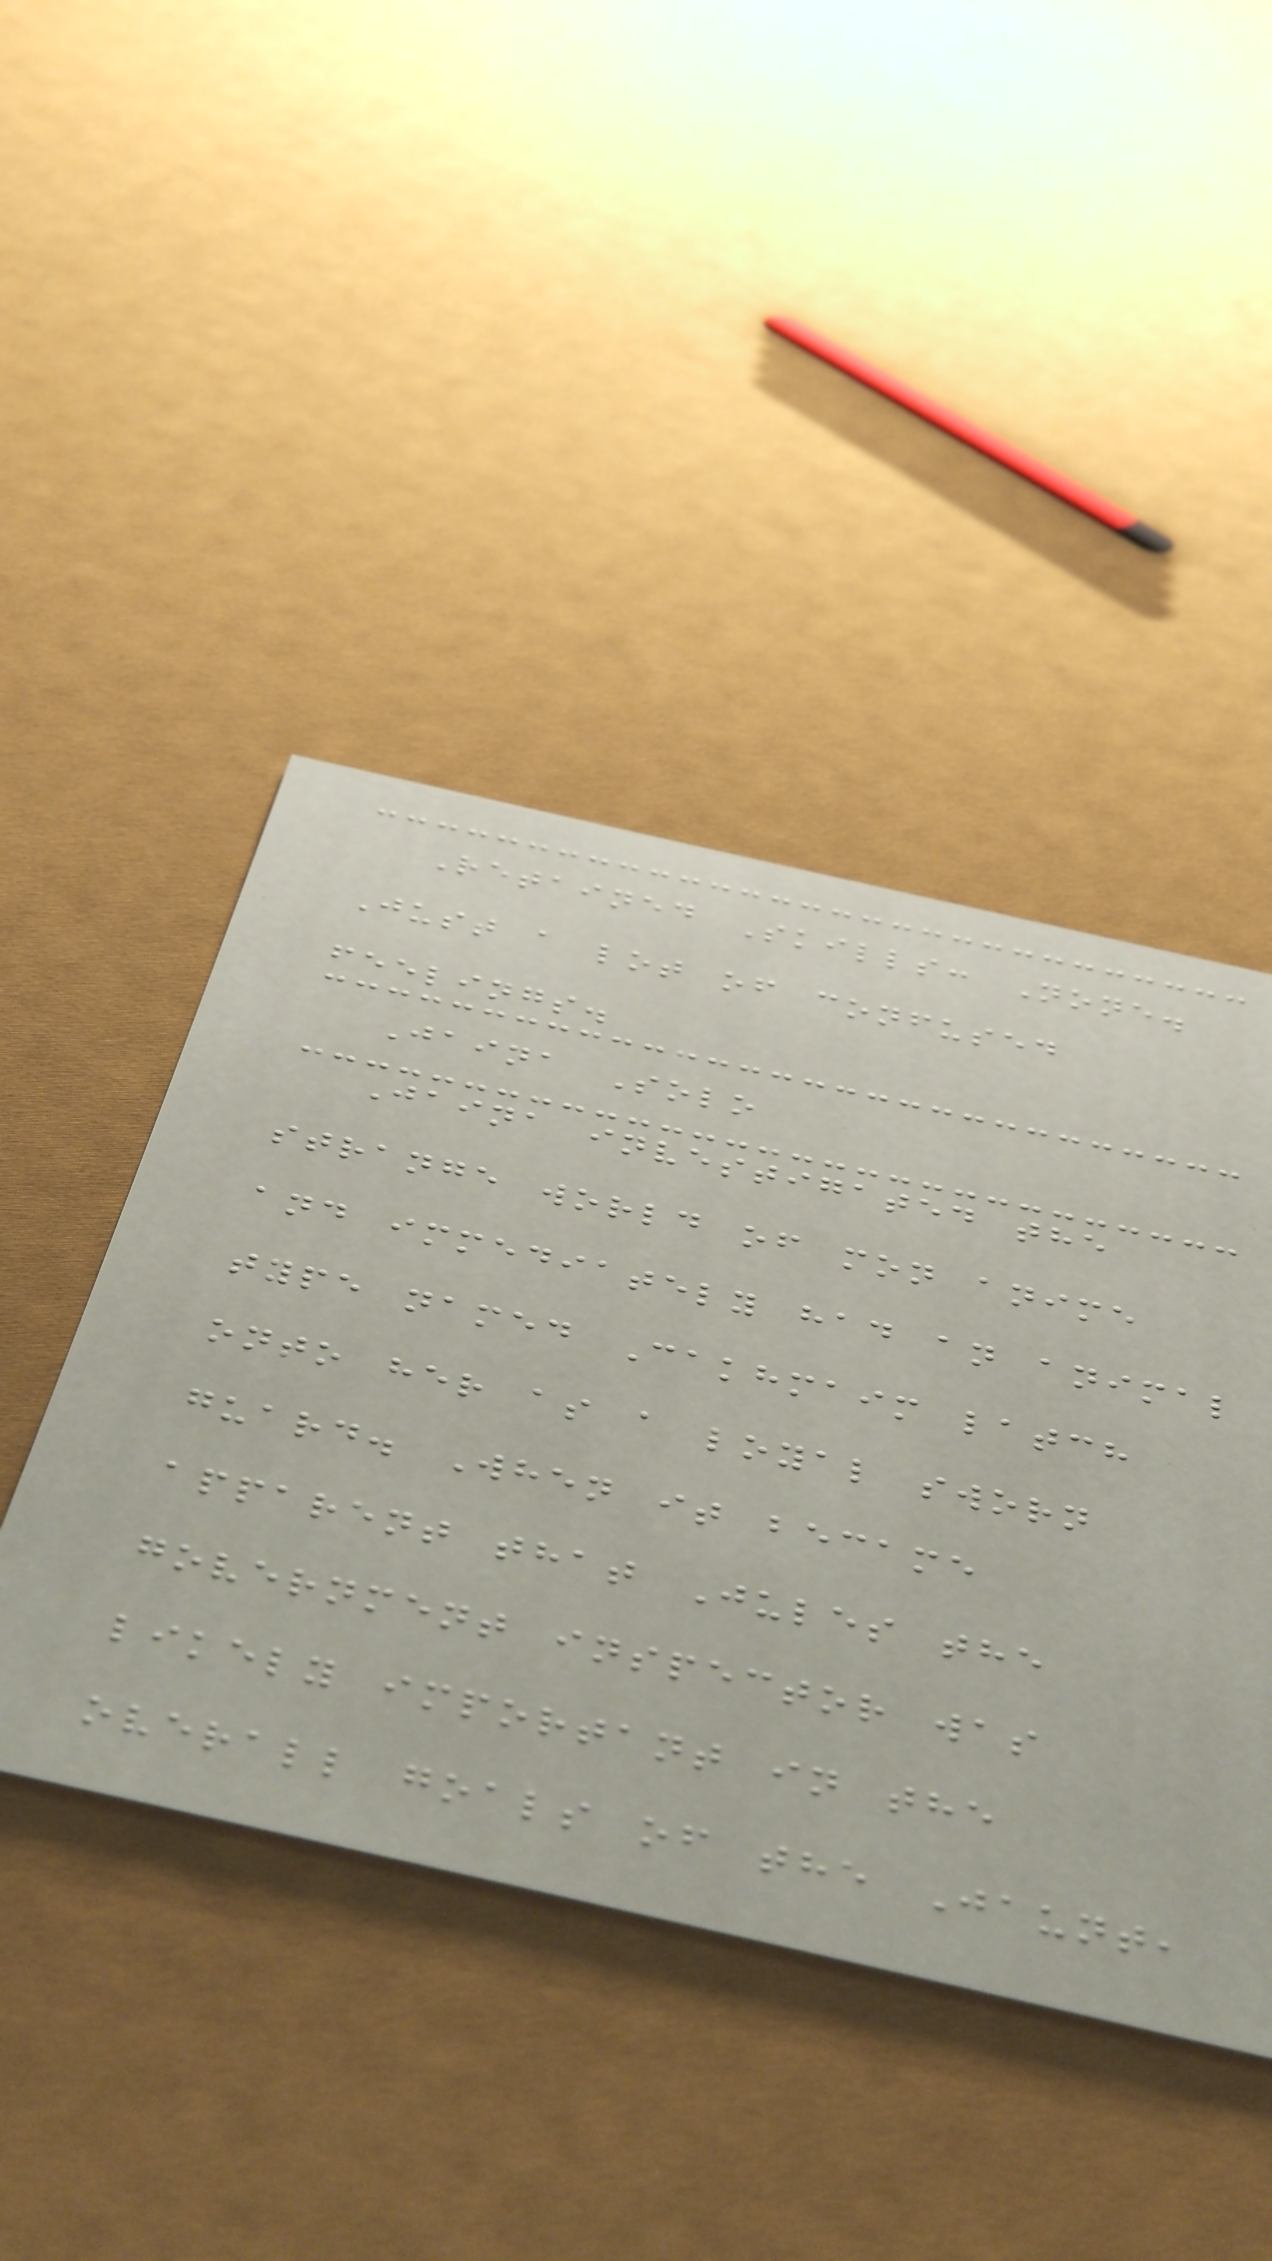Retained Skills: None.
Just a lot of confused
feelings.
Jaina Solo
Jaina investigated the
strange world of mon anime
and immediately had an animal
type named Cakhmaim latch
onto her as a loyal sworn
guard. When it became
apparent that Jules the
government inspector was
likely important in the
overall goals of the Jaunt,
